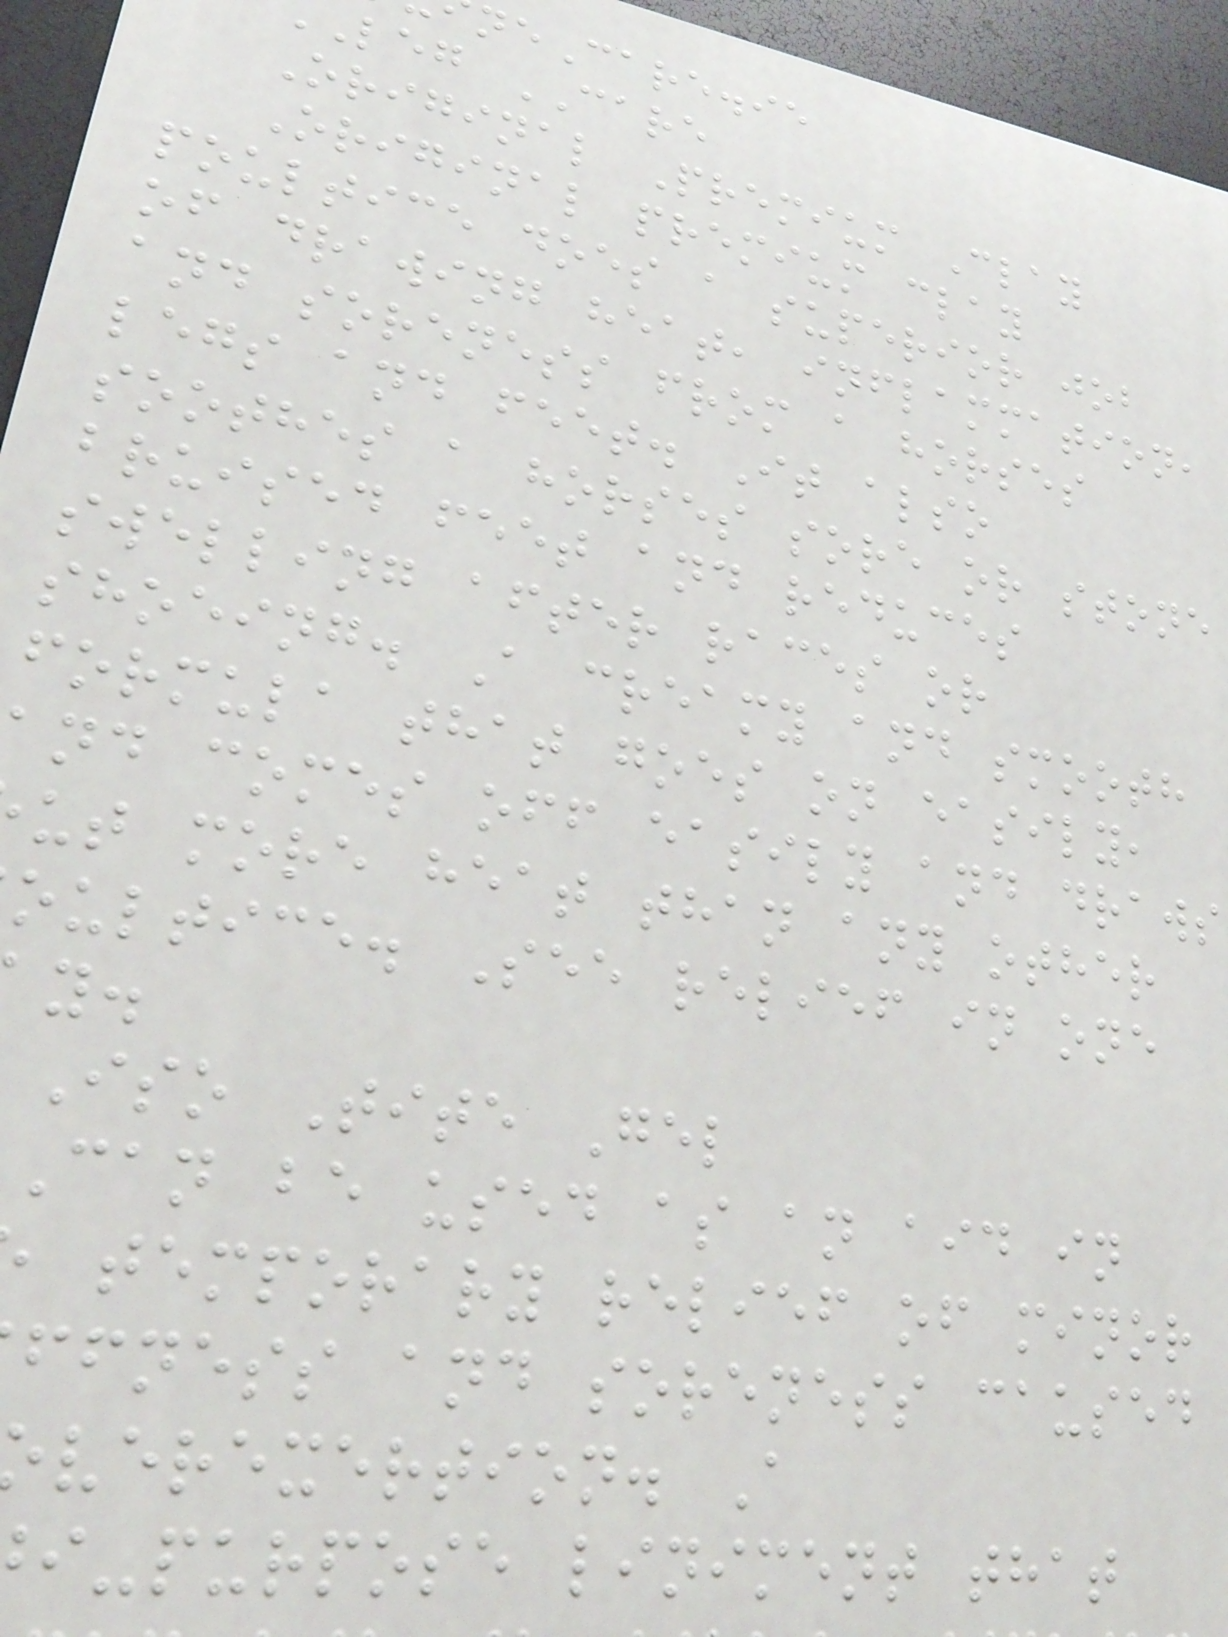neCare.ie
leg CARE
Original Premium Clay
Original premium clay
poultice does a superior job
of drawing heat, inflammation,
and soreness from a horses
legs and feet. It also
soothes a horses sore or stone
bruised feet and reduces
swelling after races or
shoeing. A creamy and smooth
formula that goes on easily,
nd comes off easily and draws
ut more heat than any other
oultice. See relief in one
Iso Tite Gel
Can be used as an aid in
temporary relief of minor
ffness and soreness caused
verexertion. A
i-purpose liniment that
